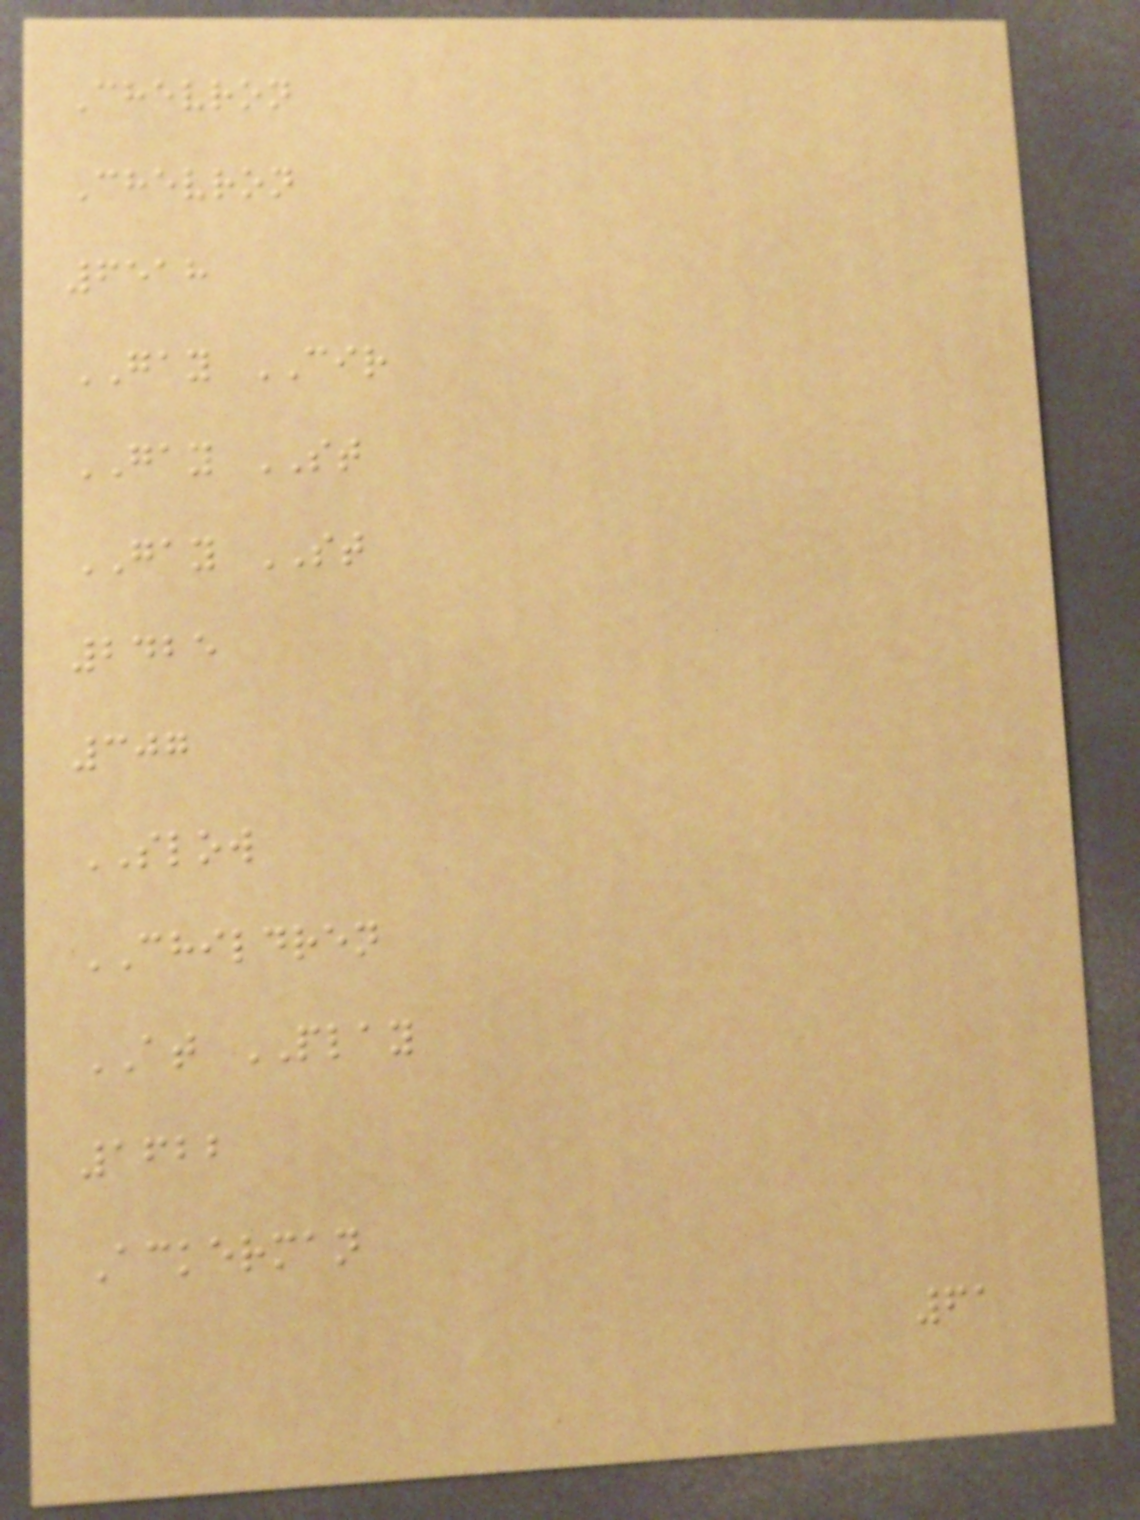Chevron
Chevron
6518
GAY CIR
GAY ST
GAY ST
2425
307
SLOW
CHILDREN
AT PLAY
1622
Ackerman
61
